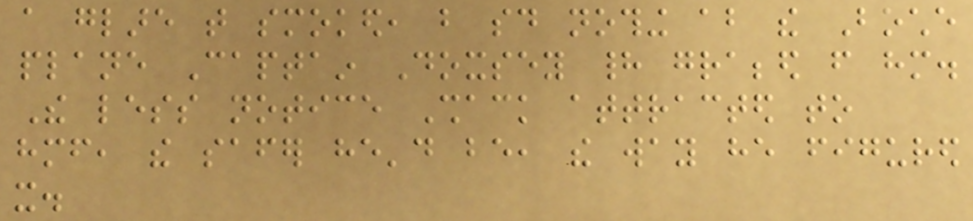a glare that smoked, but said nothing about the Boche
plane Captain Doxsey had grabbed from him.
The less notice Shack attracted to
himself, the safer he'd be, the way he figured
it.
